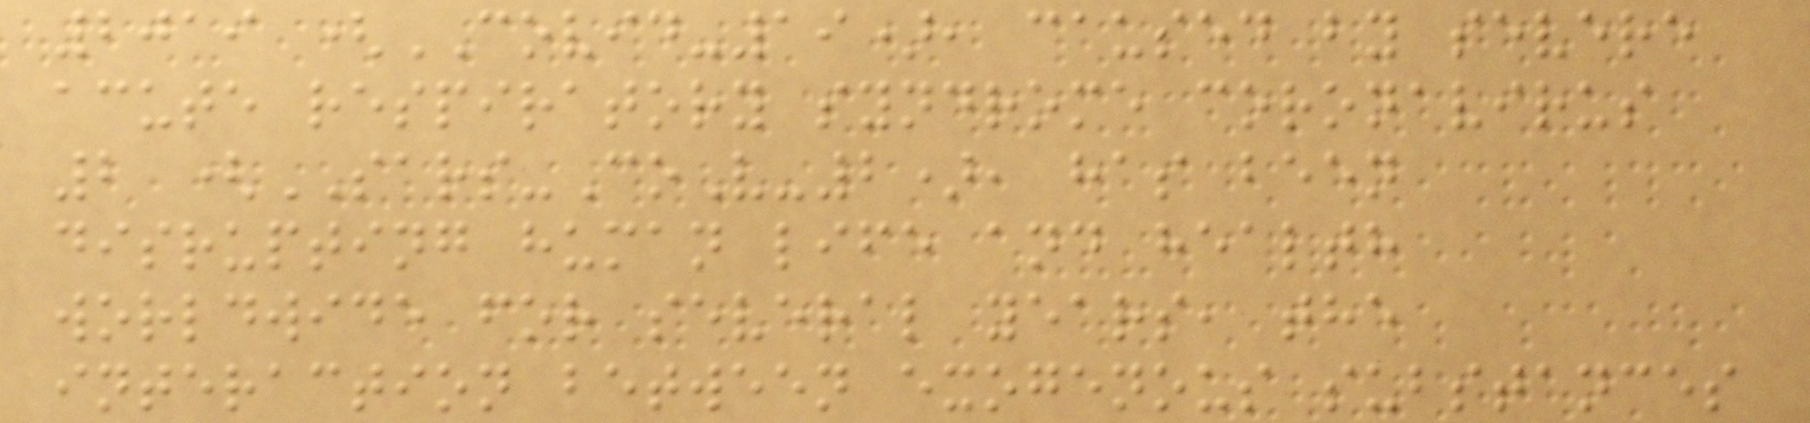2019 (COVID-19), caused by severe
acute respiratory syndrome coronavirus
2 (SARS-CoV-2), has been
disrupting human life and health
worldwide for several years, the
interaction between exogenous substances
